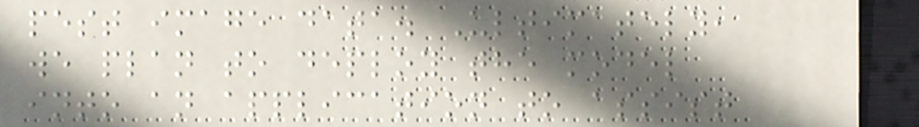pest image data. Ultimately,
we plan to deploy the model
into an application to assist
